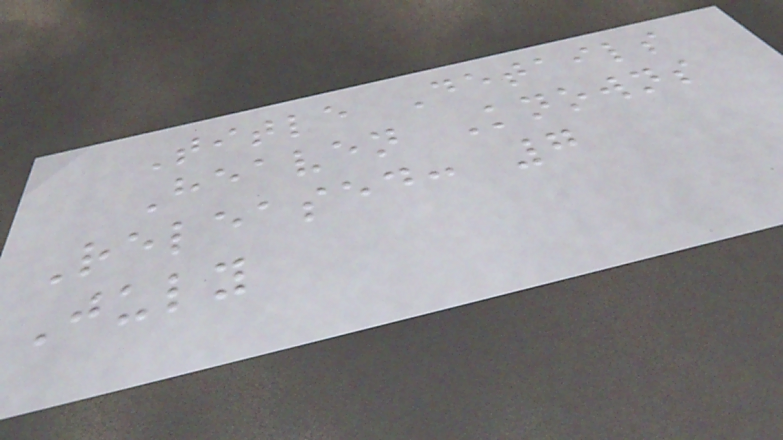Title Details
Heaven Knowns
Released: 7
July
